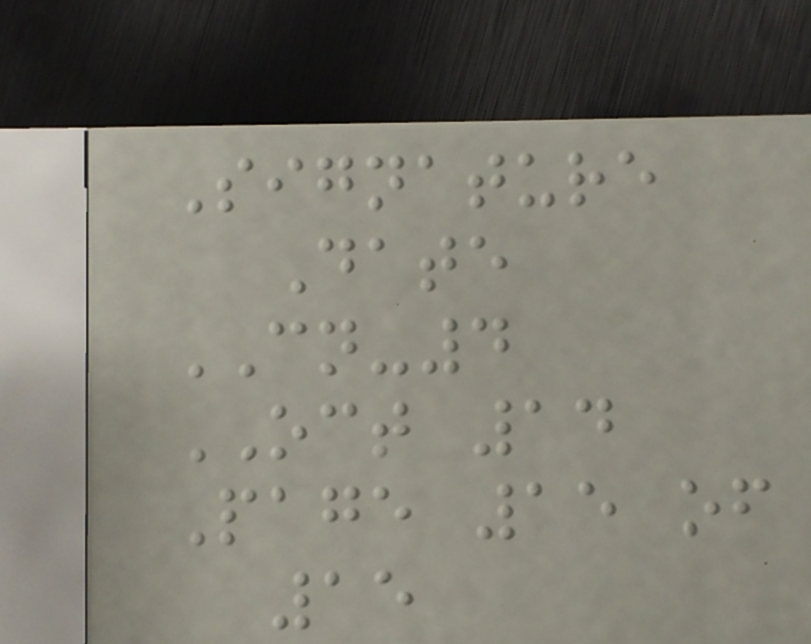Signature
Date
CN-4
OCT 14
Page 15 of
15
